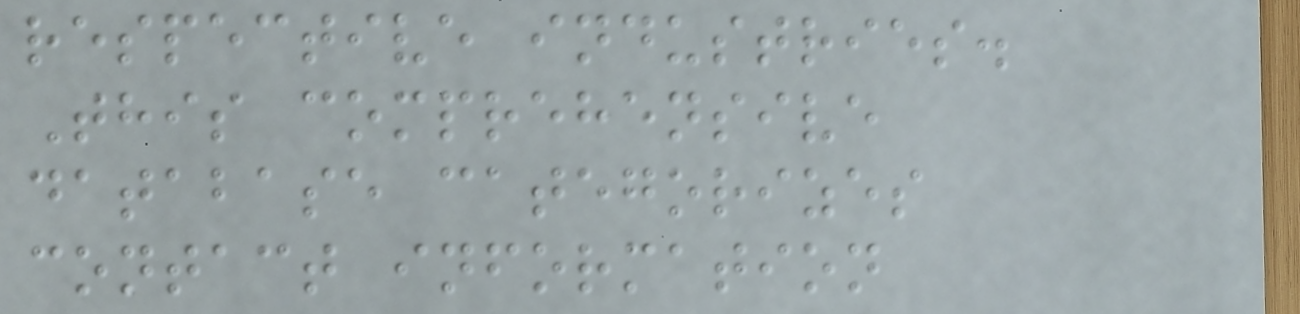respective industries.
This comprehensive
database categorizes
contact information
